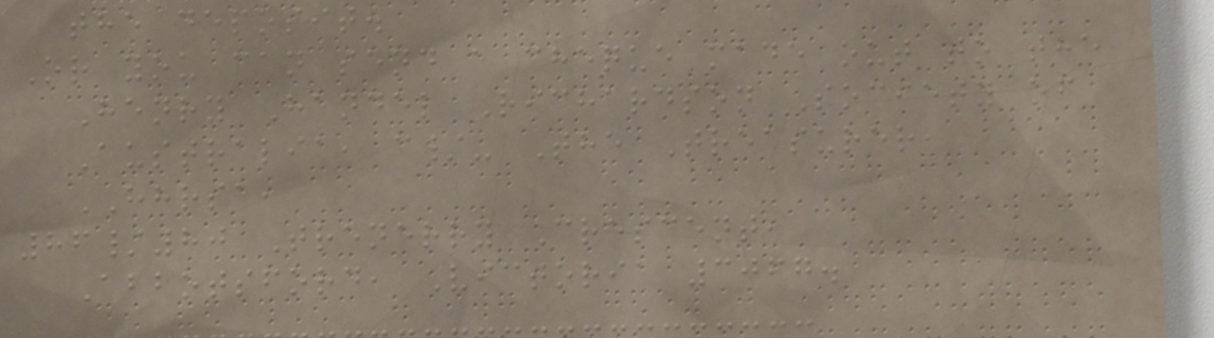the deposit.
Or you can send a cheque made out to the
Henry Handel Richardson Society of
Australia, c/- The Treasurer,
HHRSA,
86/80 Trenerry Crescent,
Abbotsford, Victoria 3067.
